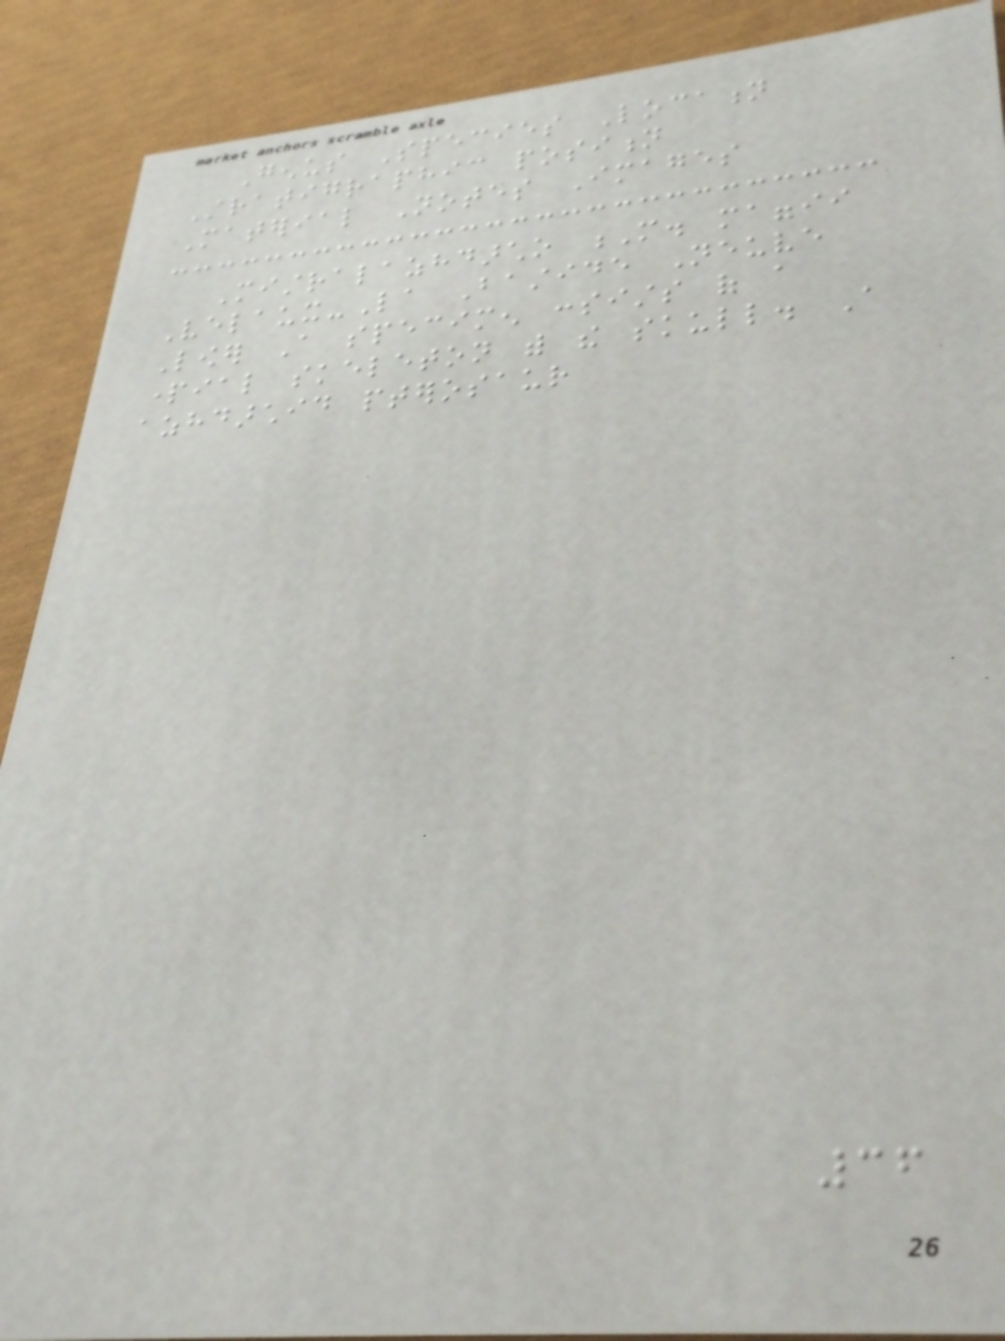Genus Species Location
Stratigraphic position
Material Notes Images
Mistralazhdarcho M. maggii
Velaux-La Bastide Neuve
Lower A specimen consists of a
partial skeleton with the skull. A
azhdarchid pterosaur
36
